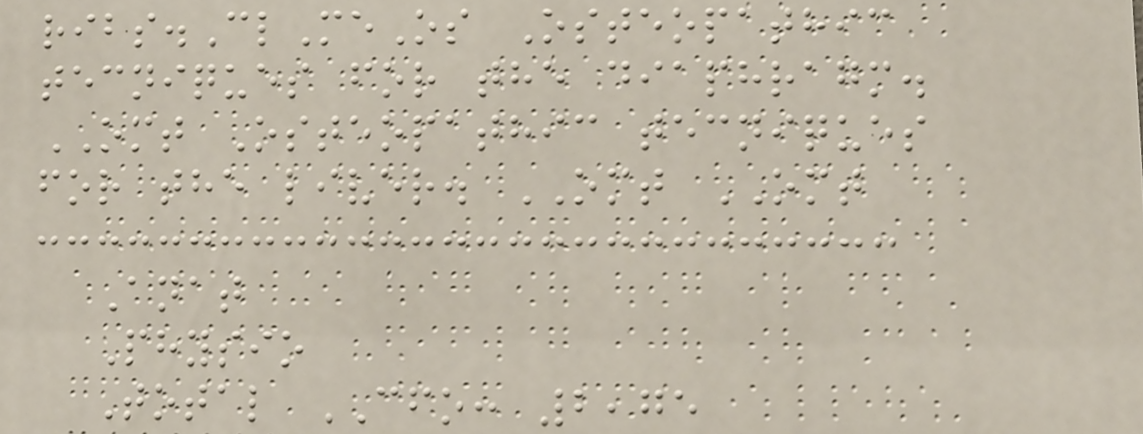ribs.ClMeOs Osteopathic
tecniques for the diaphragm.
OMT Osteopathic tecniques
for the liver. OMT OMT
Anat
Physio
Total CFO: 2,75
